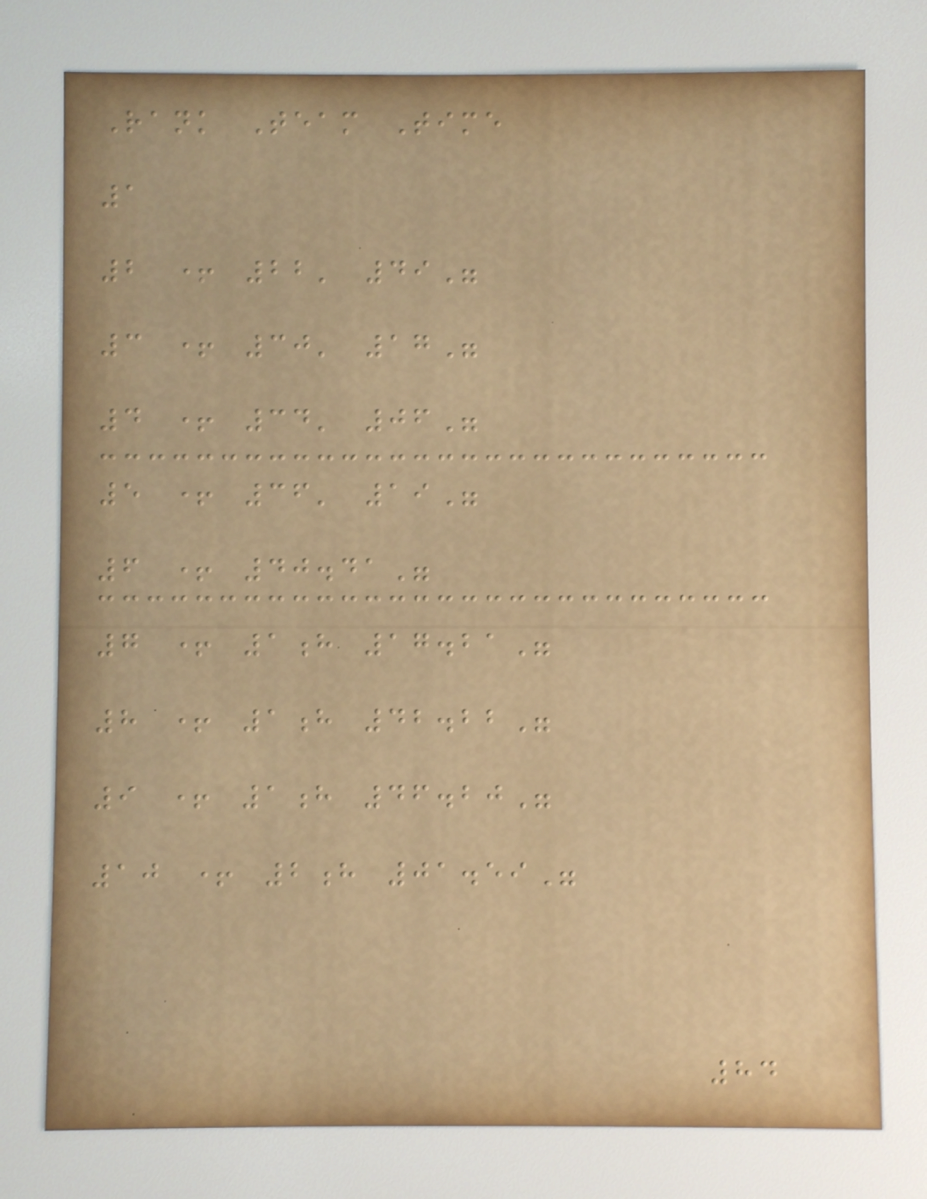Rank Team Time
1
2 + 22' 49"
3 + 30' 17"
4 + 34' 06"
5 + 36' 19"
6 + 40.41"
7 + 1h 17.21"
8 + 1h 42.22"
9 + 1h 46.20"
10 + 2h 01.59"
84
